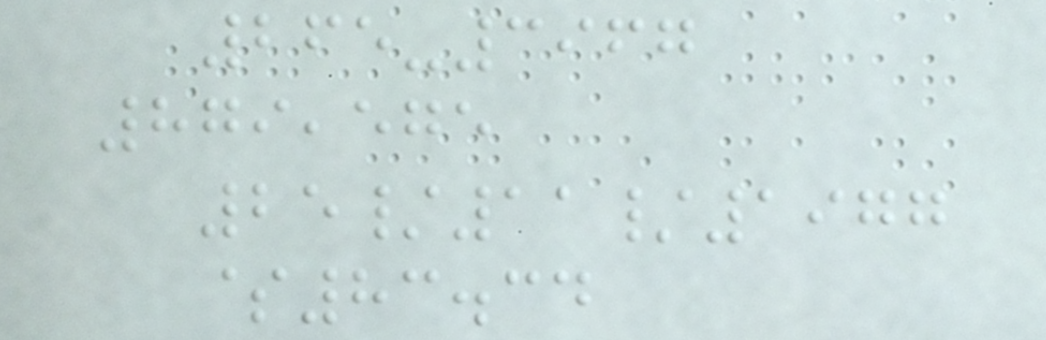265-3967
879,575
25/11/1977
$83.34
